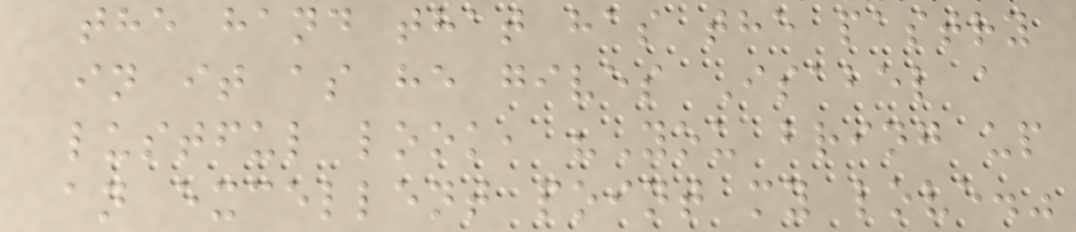the hand that has the pastry
in it as he gives Isabel a
lustful look, "You bring up
an excellent point my love."
